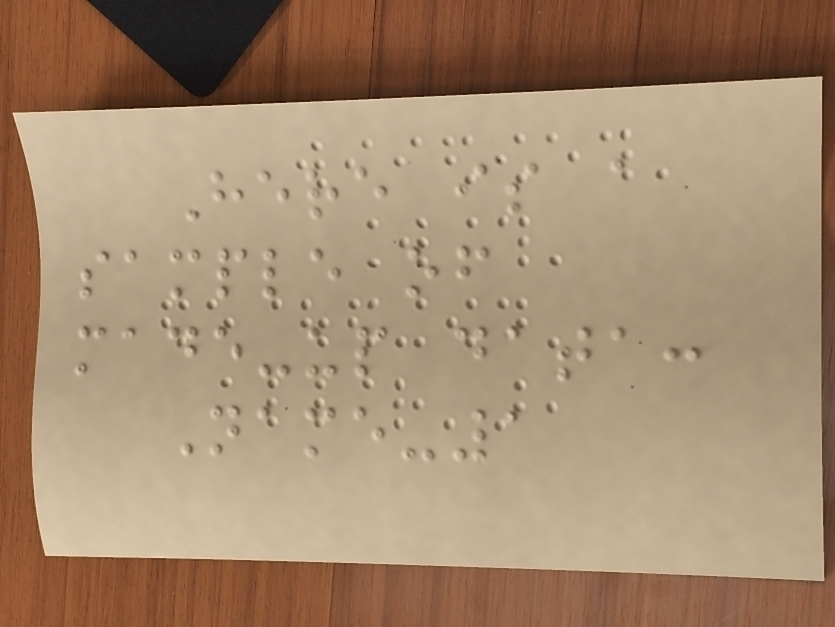Here is a
sample of
made-up data:
Name-1
